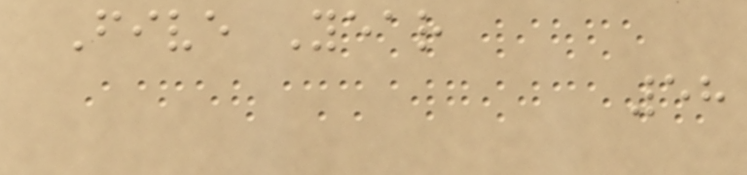Five Year
58
